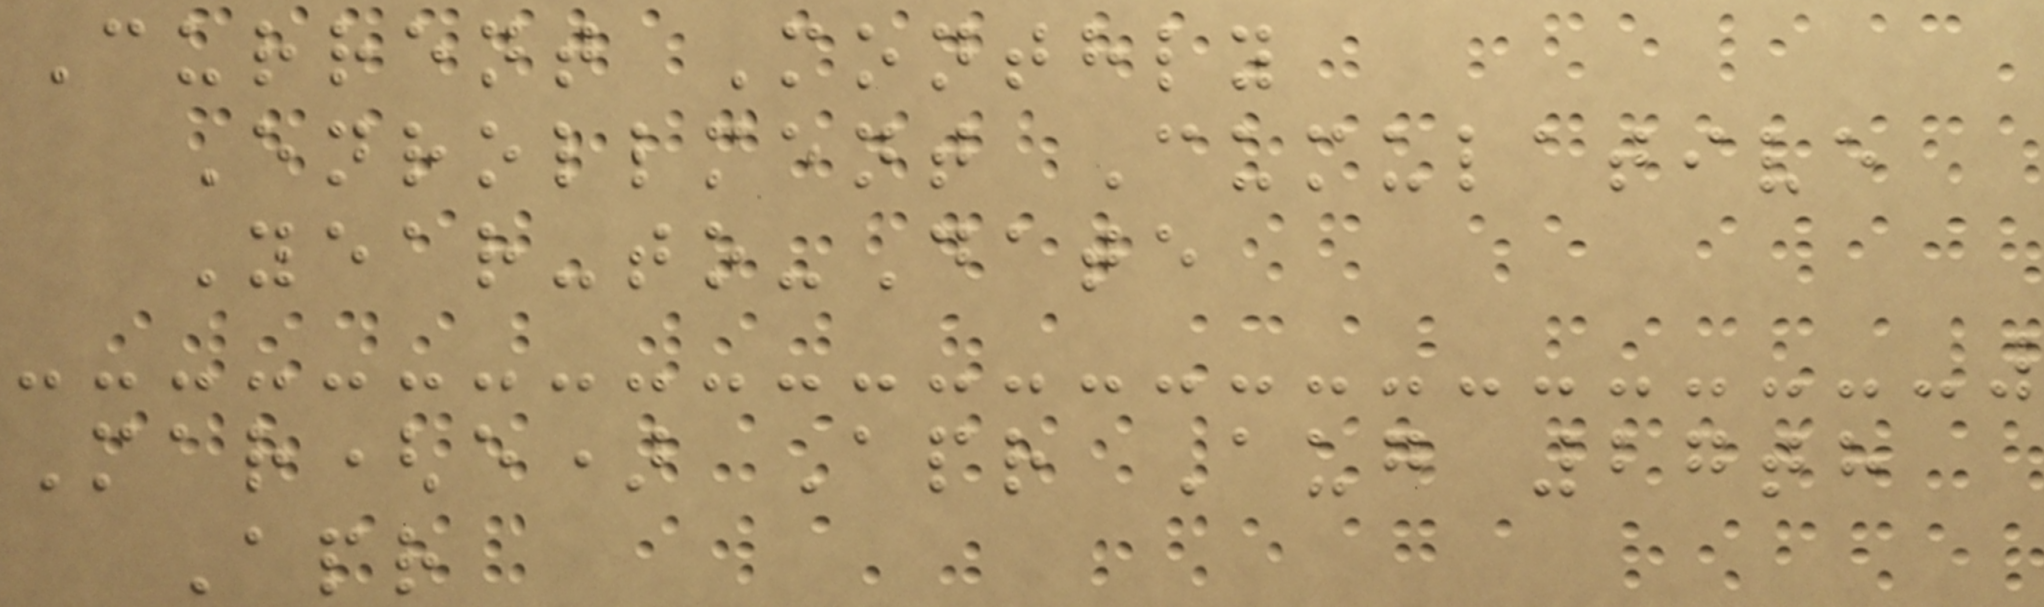Current Monthly
Enrollment Cumulative
Year-to-Date
Mar(e) Apr Aug 27th
Apr
